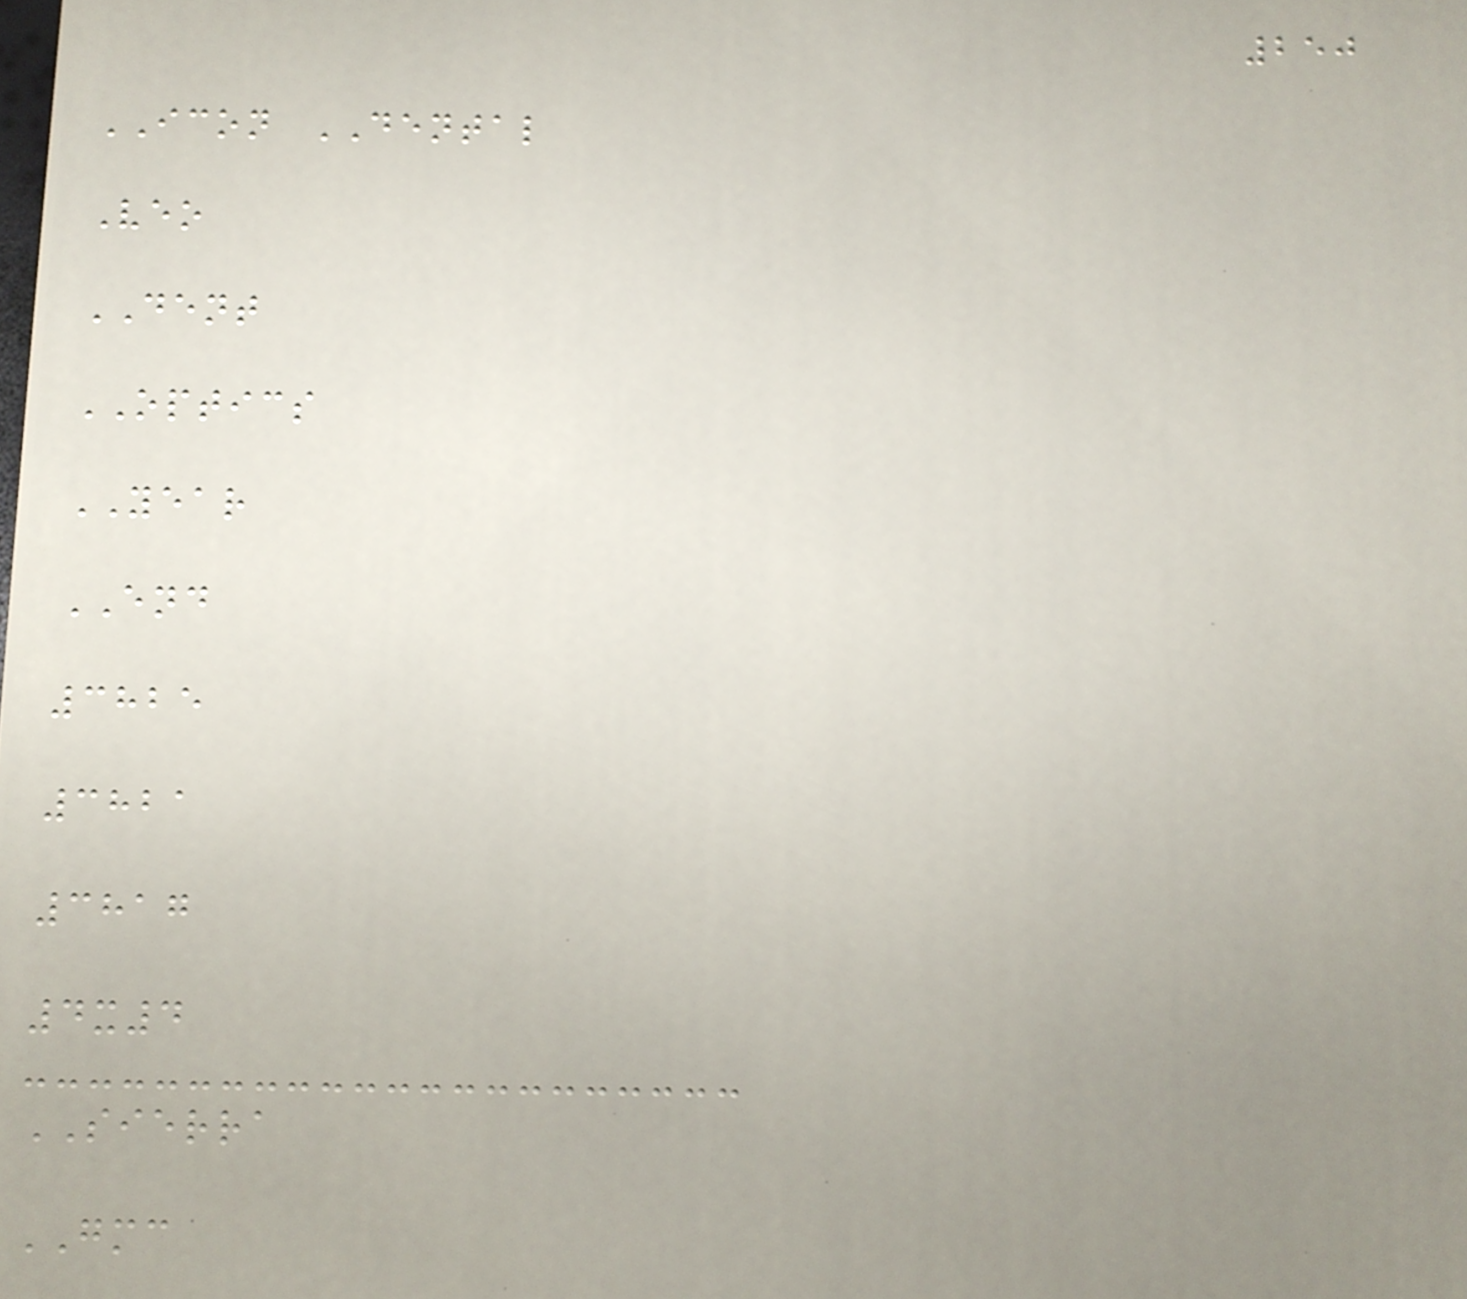250
ICON DENTAL
Veo
DENT
OPTICS
YEAR
END
3825
3821
3817
4x4
SIERRA
GMC
